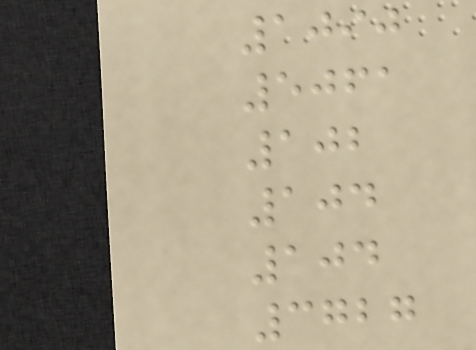1090
5061
102
104
104
3727
